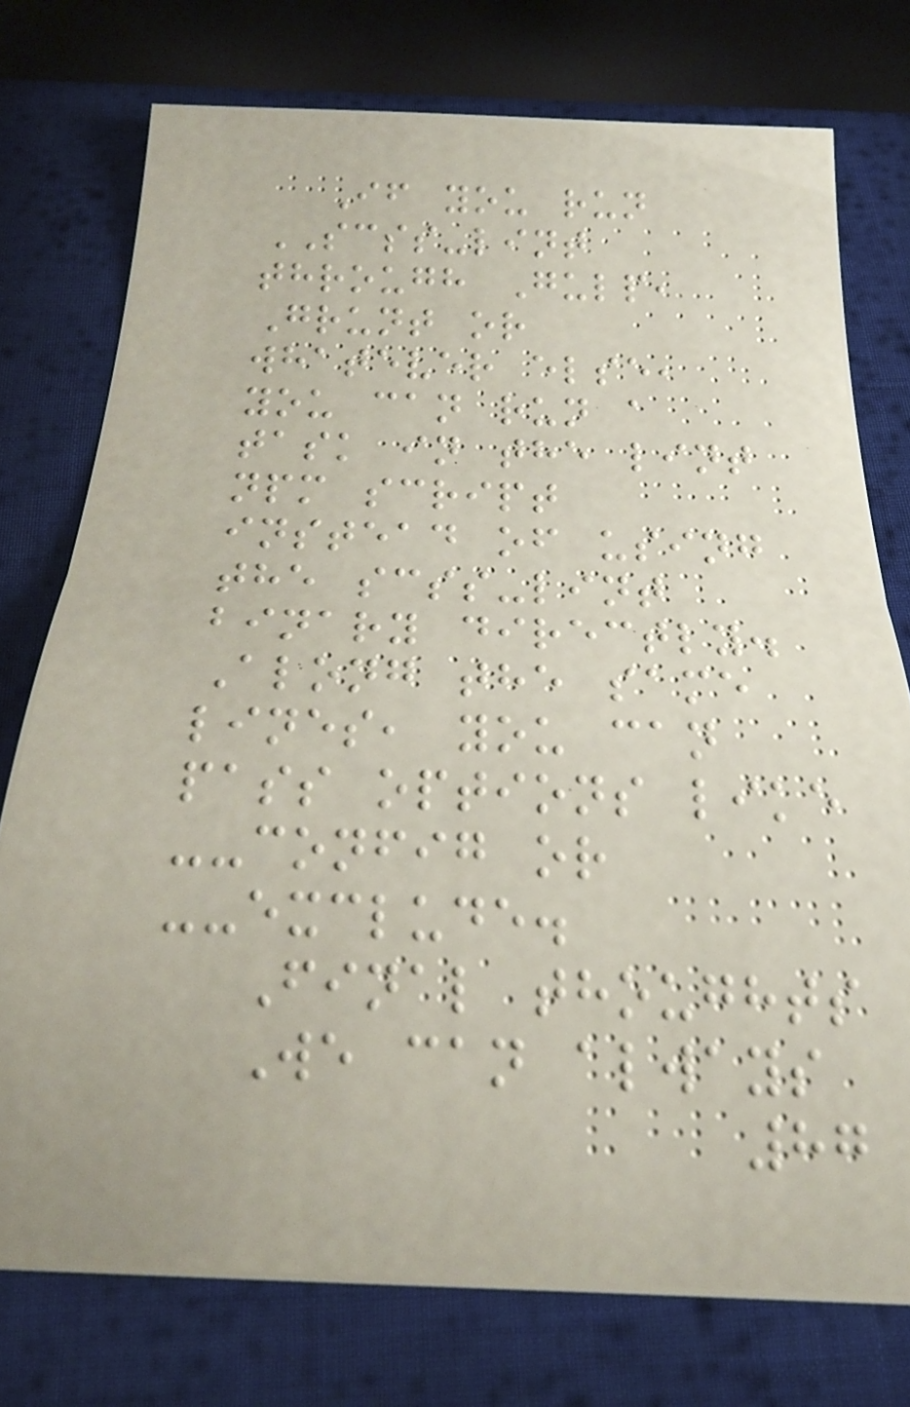If you run
SCSS-lint
through Gulp,
Grunt or
whatever else,
you can run a
task in the lint
npm script
instead of using
the scss-lint
binary directly.
Along the same
lines, you can
pass options like
--config or
--exclude.
Final thoughts
We can always
87
